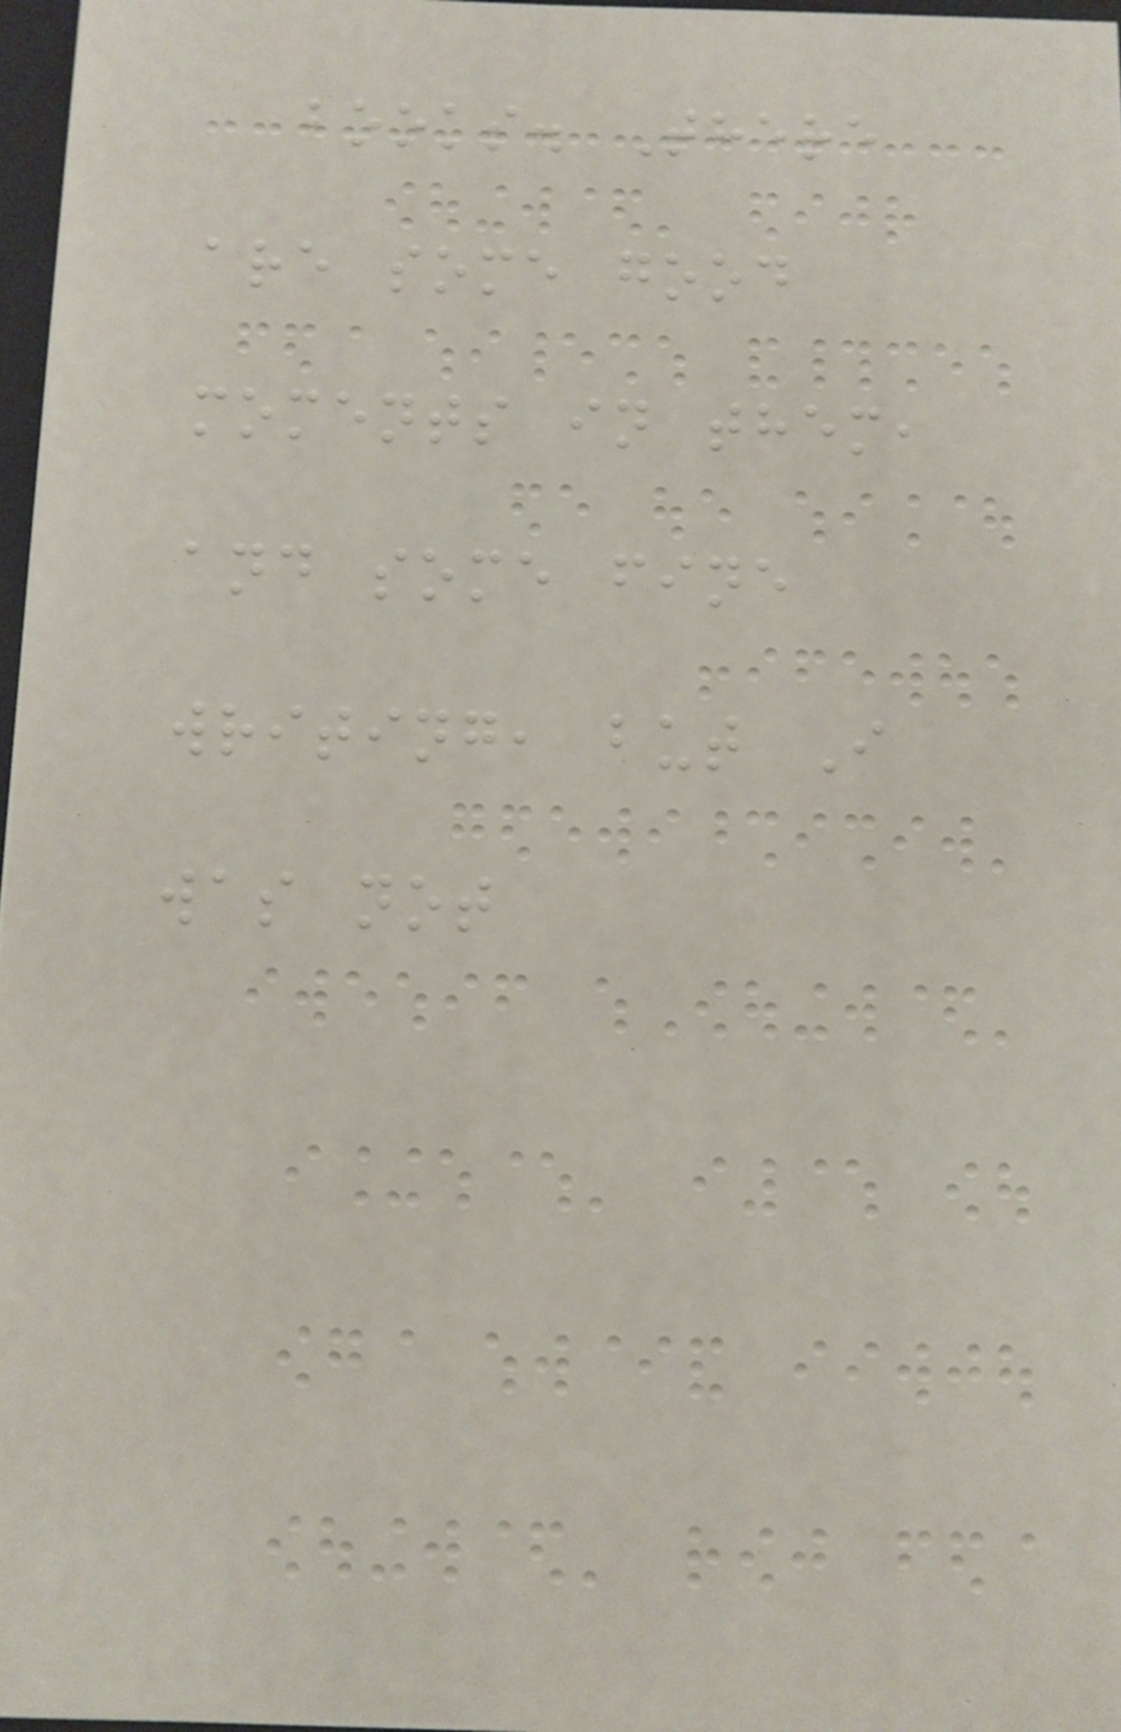books. There
are some good
moments in them,
and some fine
writing, but I
was not
